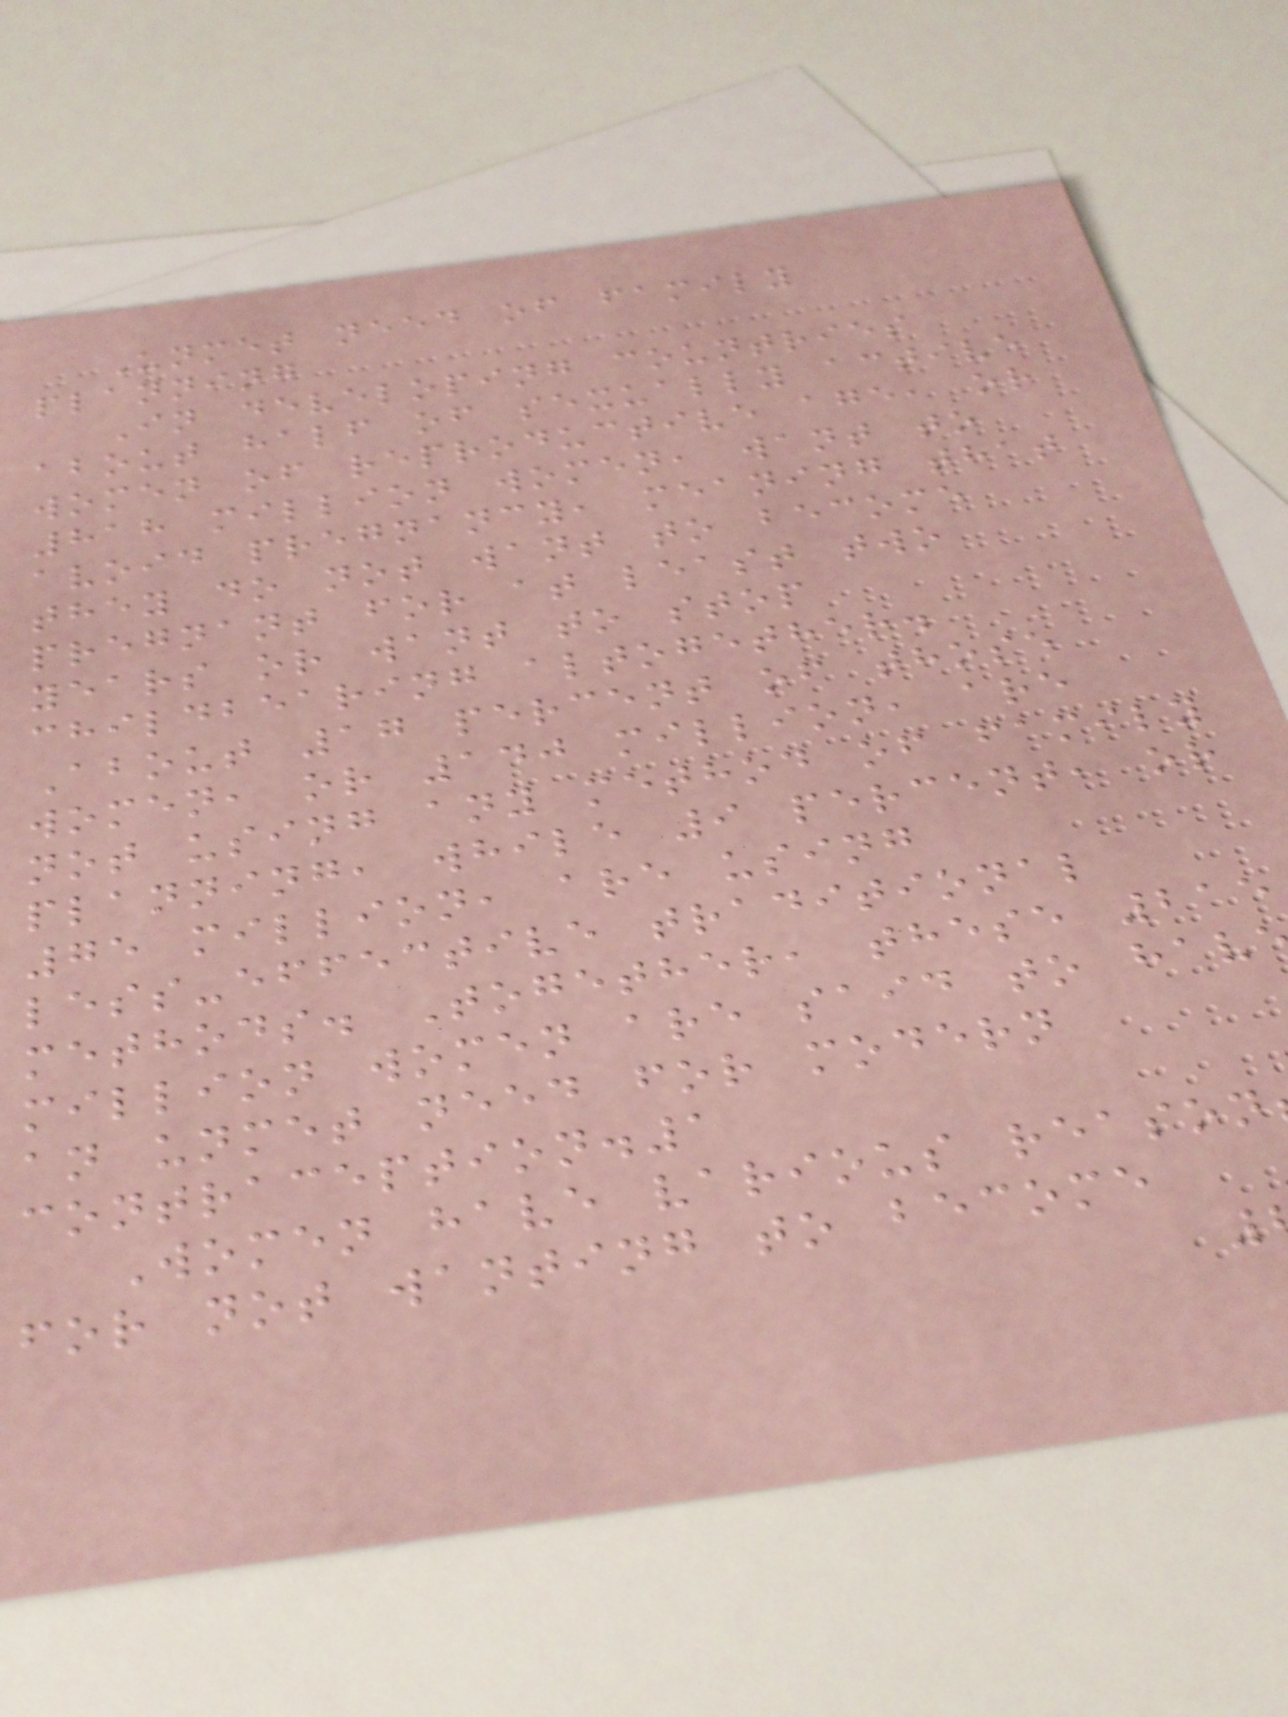Unmet need of family
planning
In developing countries
about half of sexually active
women of reproductive age, or
818 million women, want to
avoid pregnancy, meaning that
they do not want to become
pregnant for at least two
years or want to stop
childbearing altogether.
About 17 percent of those
women, or 140 million, are
not using any method of family
planning, while 9 percent, or
75 million, are using
less-effective traditional
methods. Together, these 215
million women are said to hav
an unmet need for modern
contraception.1
Women have various reason
for not wanting to become
